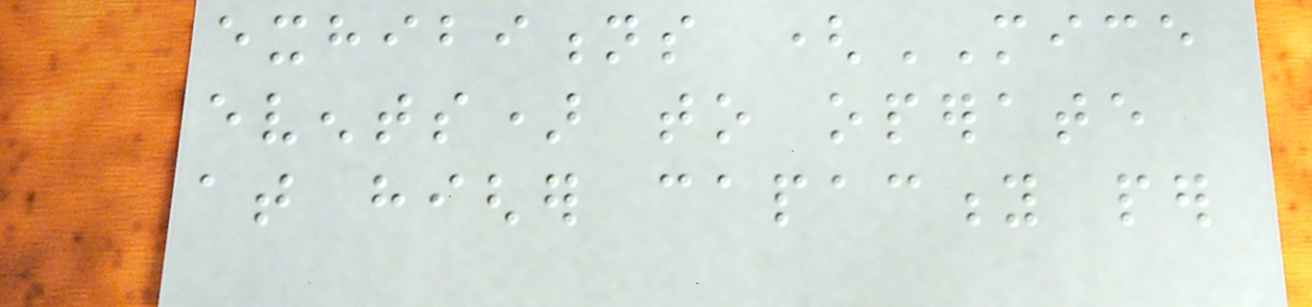exhibitions (MICE
events) to operate
at higher capacity per
